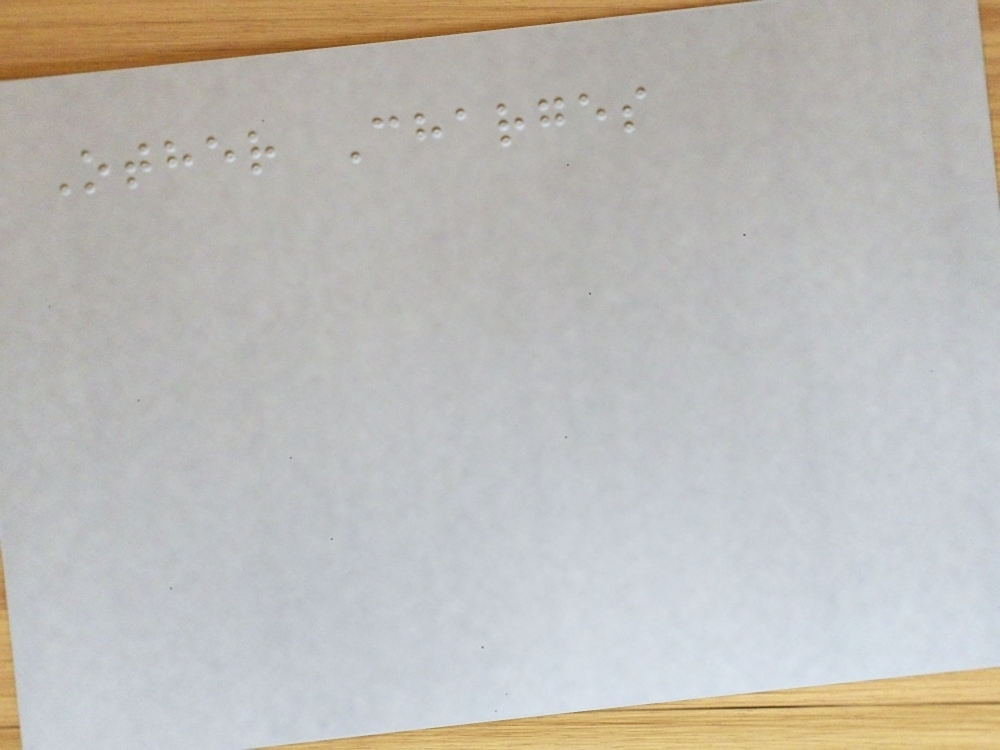Other Charges
